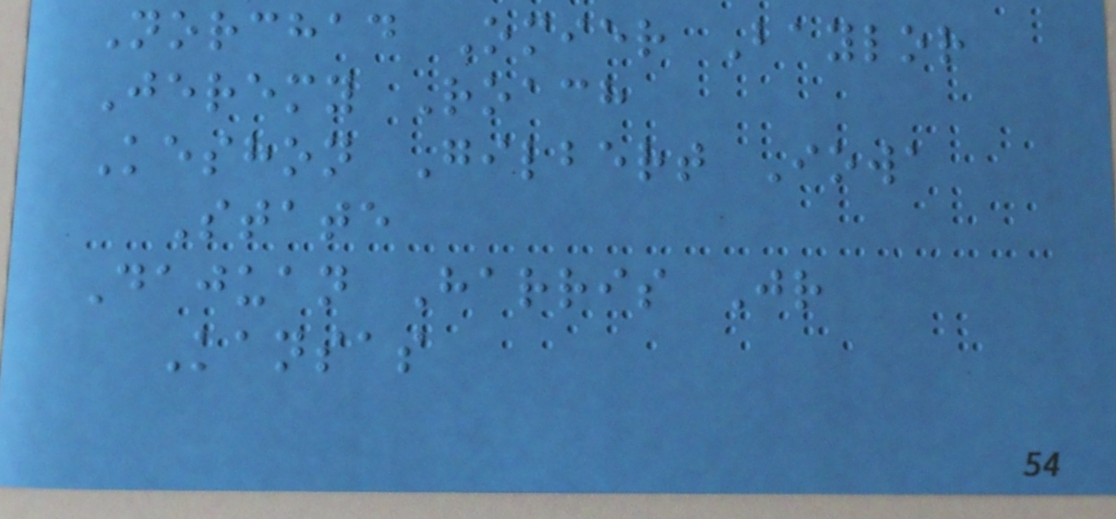Norchad Omier Baylor
Jeremy Roach
Keshon Gilbert Iowa
State
Dajuan Harris Jr
Kansas
